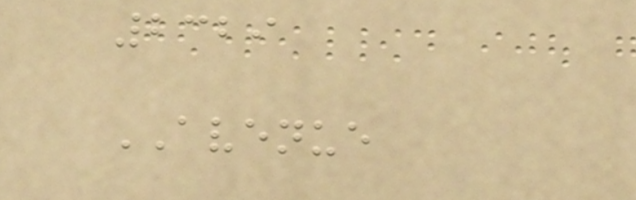2329
AVENUE
